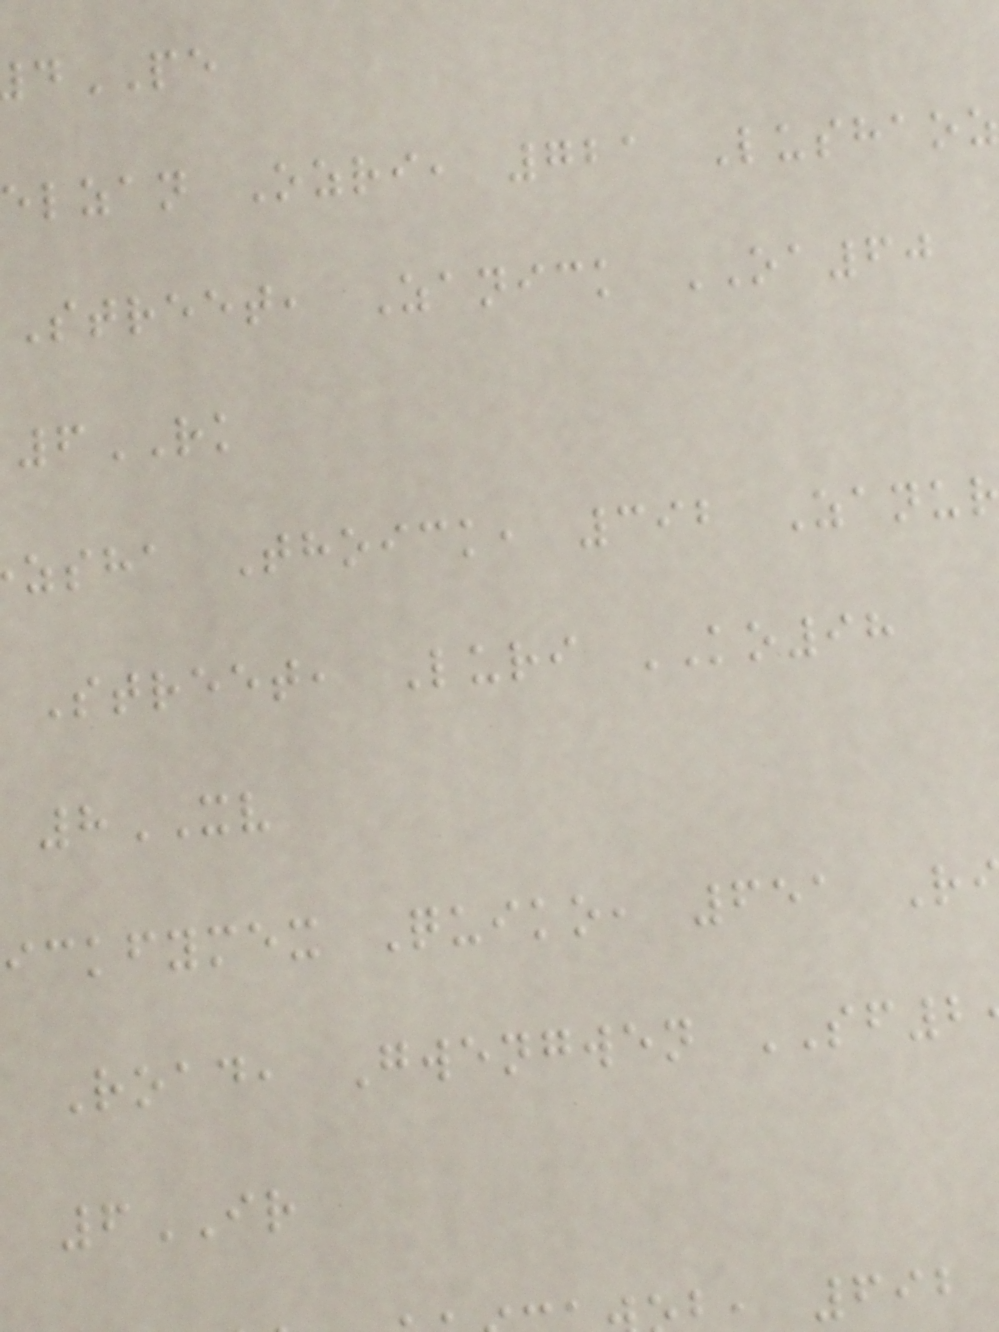PE
elzan Ozri, 721 Lushaoz
Street, Zanick OA60
6RK
zsha Thoick, 392 Zanu
Street, Luri KO98
8XV
ickfymex Quiko, 651 R
Road, Gwengwen SF2
6IR
, 692
